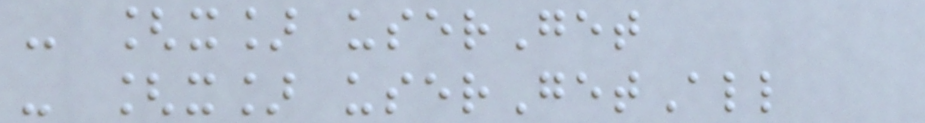- [x] userGet
- [x] userGetAll
